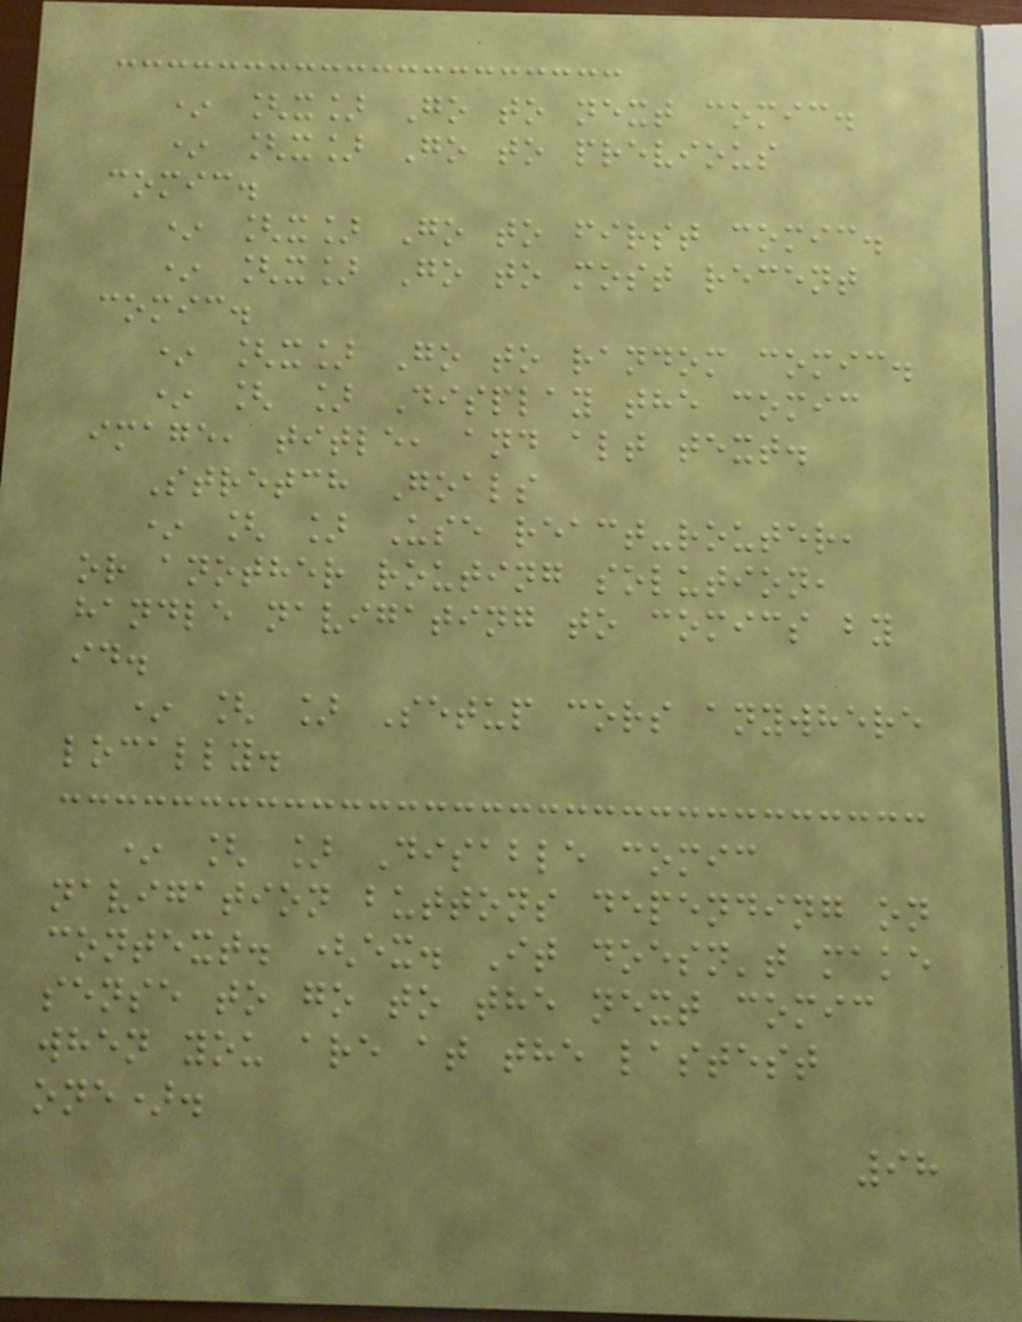* [x] Go to next comic.
* [x] Go to previous
comic.
* [x] Go to first comic.
* [x] Go to most recent
comic.
* [x] Go to random comic.
* [ ] Display the comic
image, title, and alt text.
Stretch Goals
* [ ] Use react-router,
or another routing solution,
handle navigating to comics by
id.
* [ ] Setup cors anywhere
locally.
* [ ] Disable comic
navigation buttons depending on
context. (ex. It doesn't make
sense to go to the next comic
when you are at the lastest
one).
98
